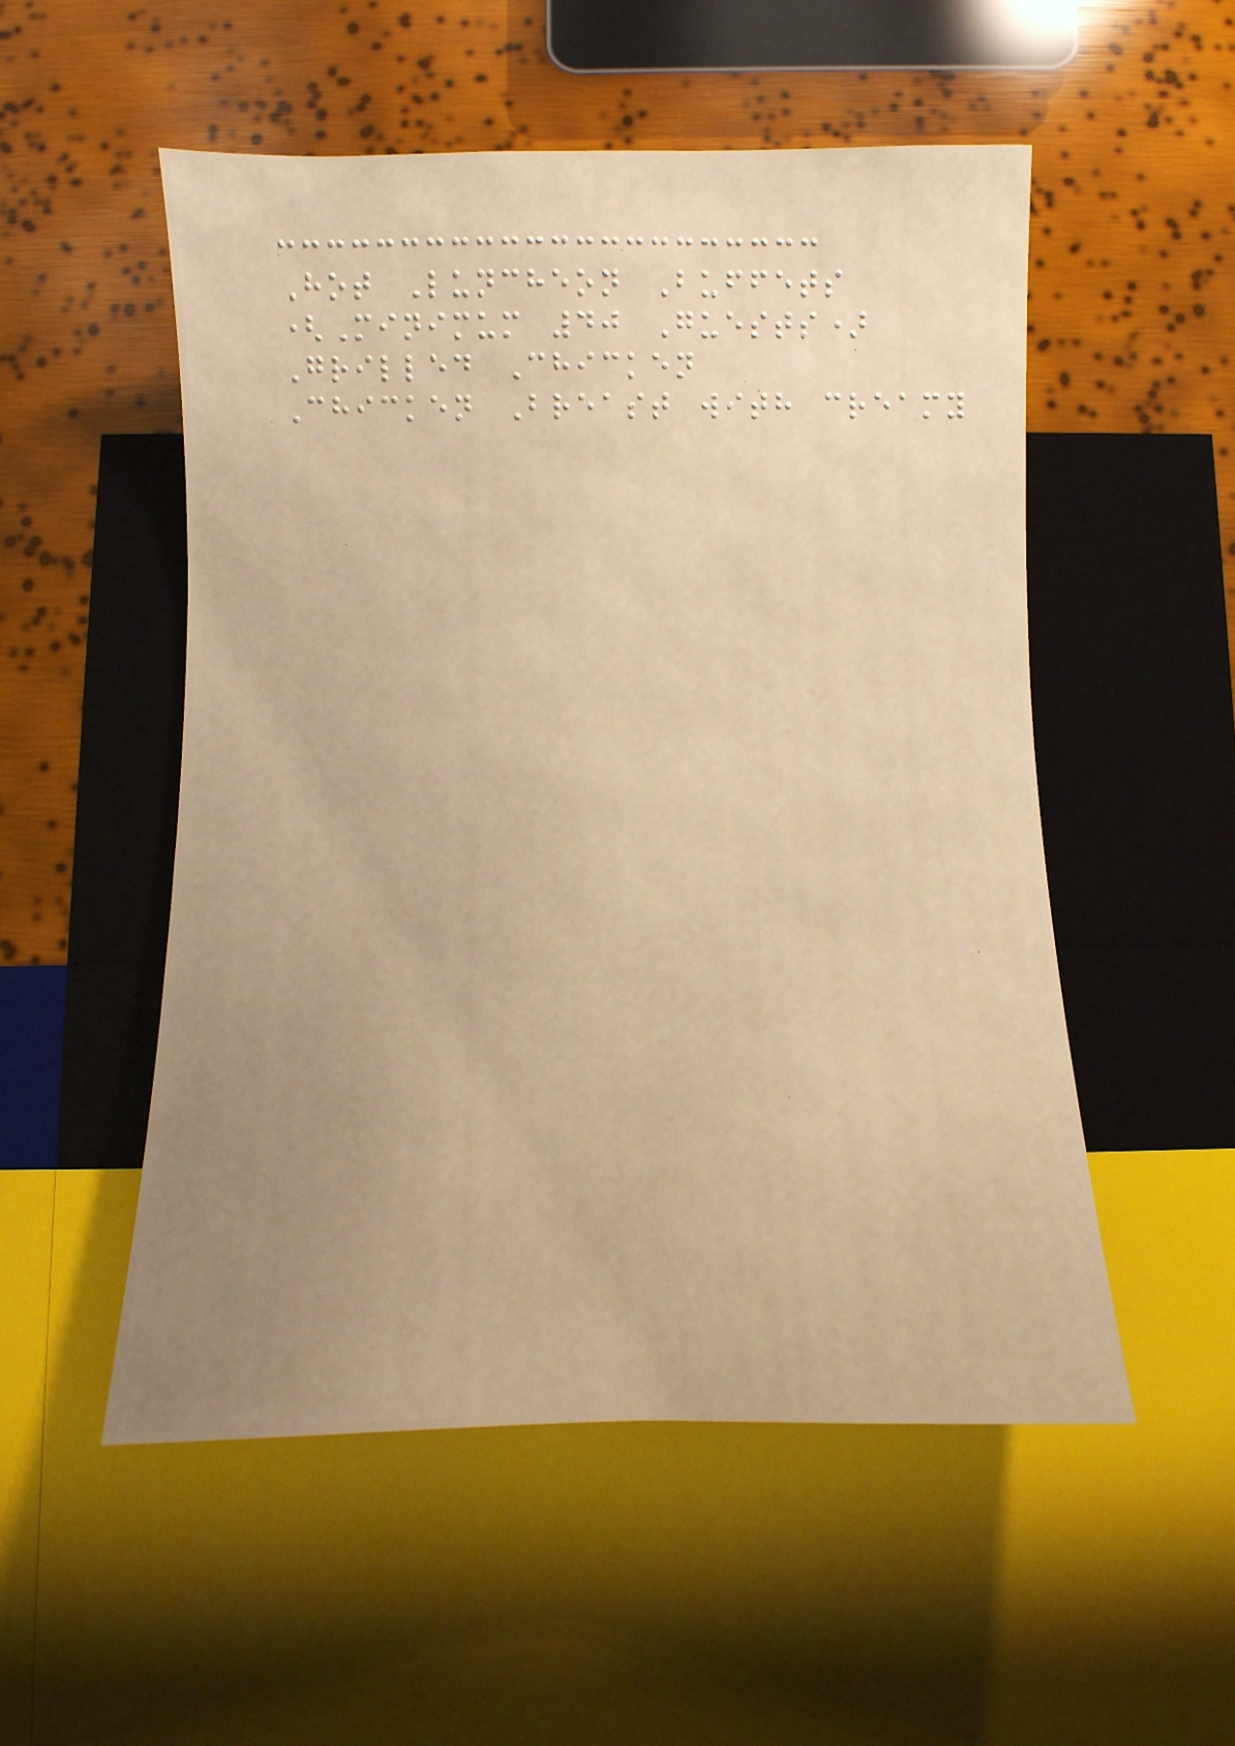Hot Luncheon Buffets
(Minimum 40 Guests)
Grilled Chicken
Chicken Breast with creamy
